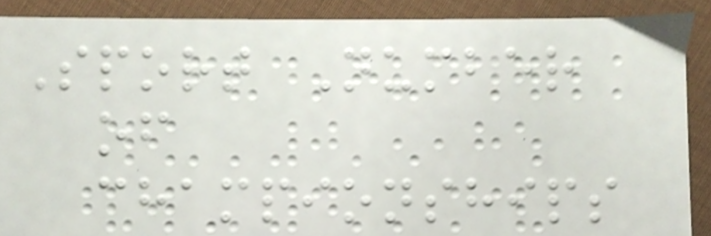Sport Number
of
championships
